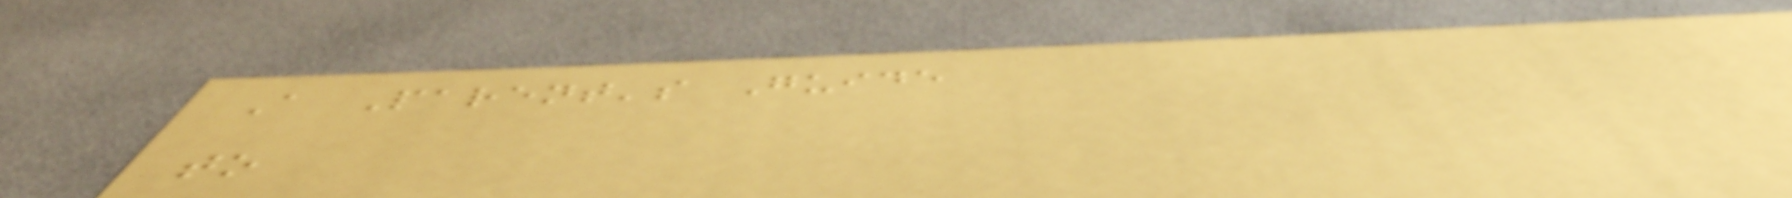A Parent's Guide
to
